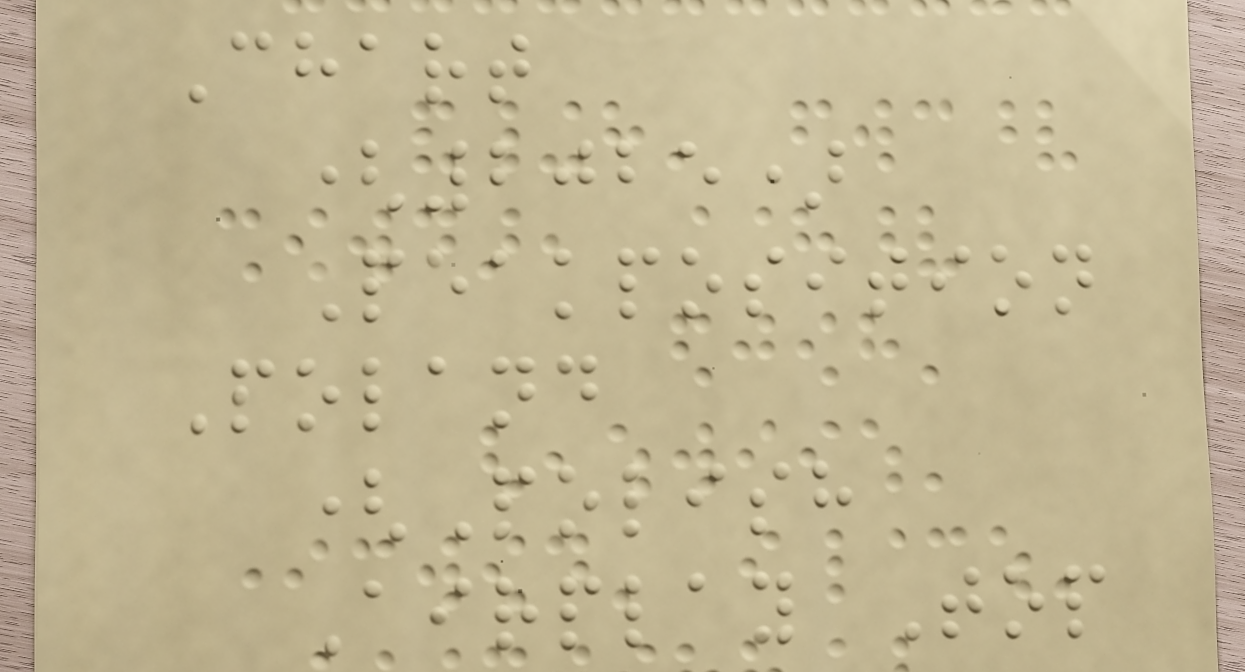Chart
(2025)
Peakposition
Poland
(Polish
Airplay Top
